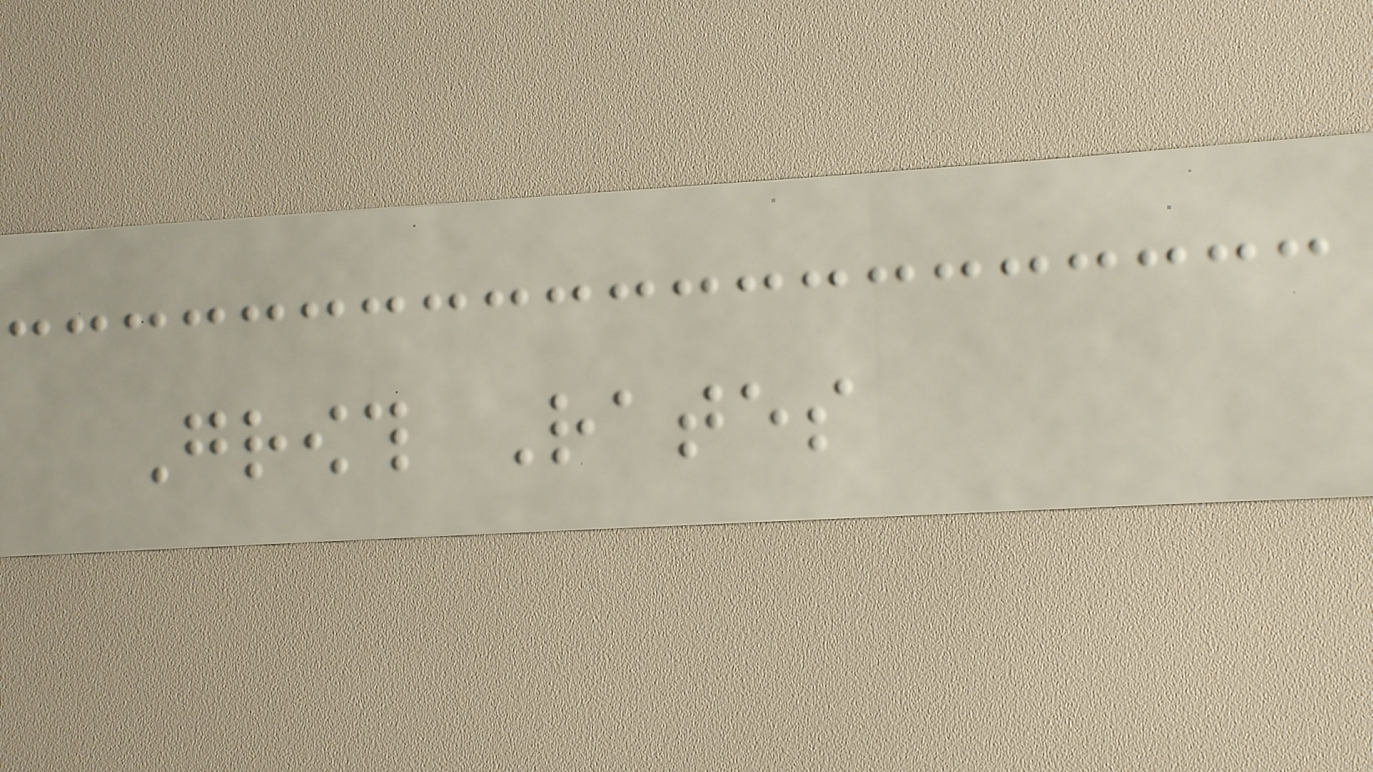Growth Rates
